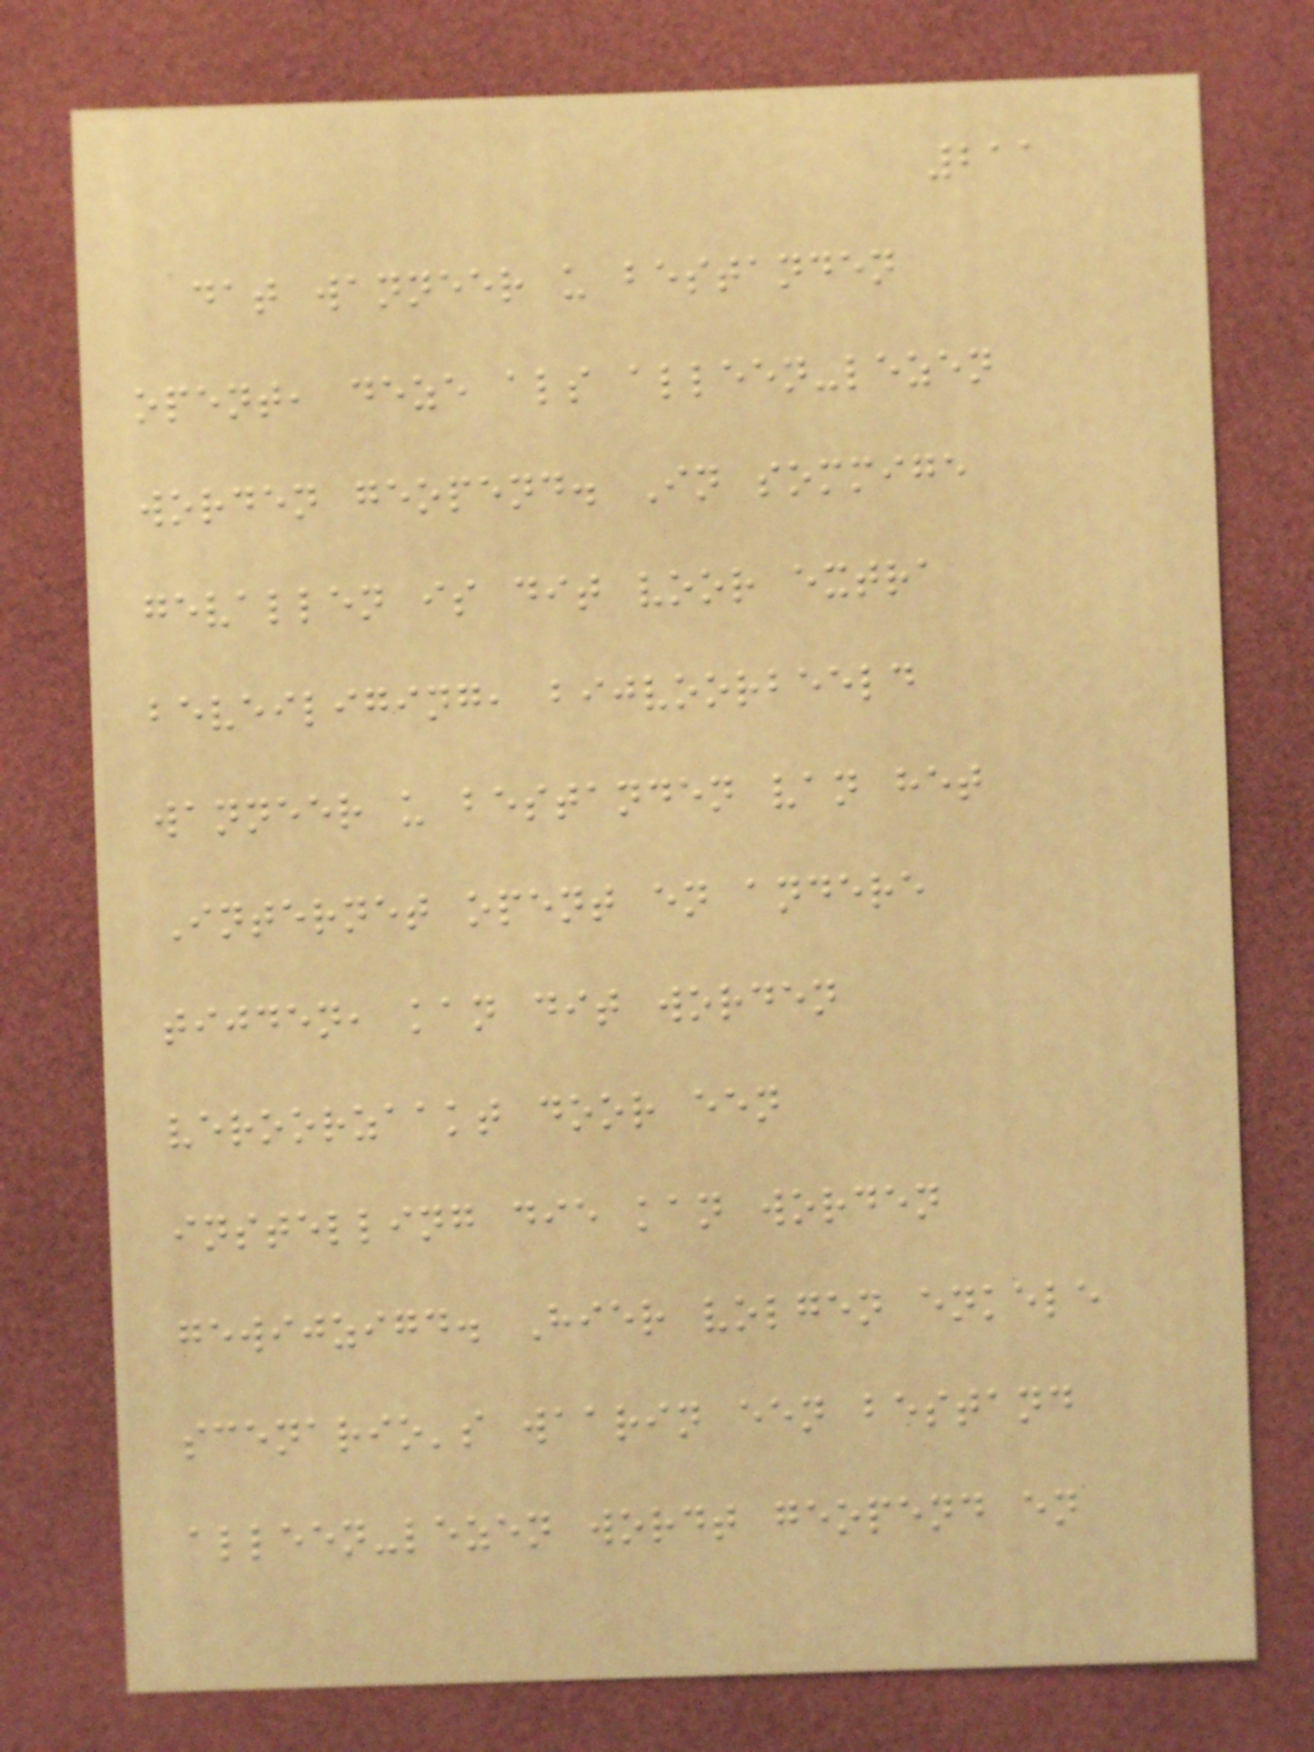211
dat wanneer u bestanden
opent, deze als alleen-lezen
worden geopend. In sommige
gevallen is dit voor extra
beveiliging, bijvoorbeeld
wanneer u bestanden van het
Internet opent en andere
tijden, kan dit worden
veroorzaakt door een
instelling die kan worden
gewijzigd. Hier volgen enkele
scenario's waarin een bestand
alleen-lezen wordt geopend en
